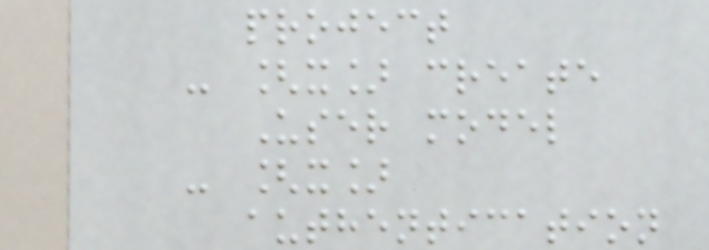project
- [x] create
User model
- [x]
authentication
